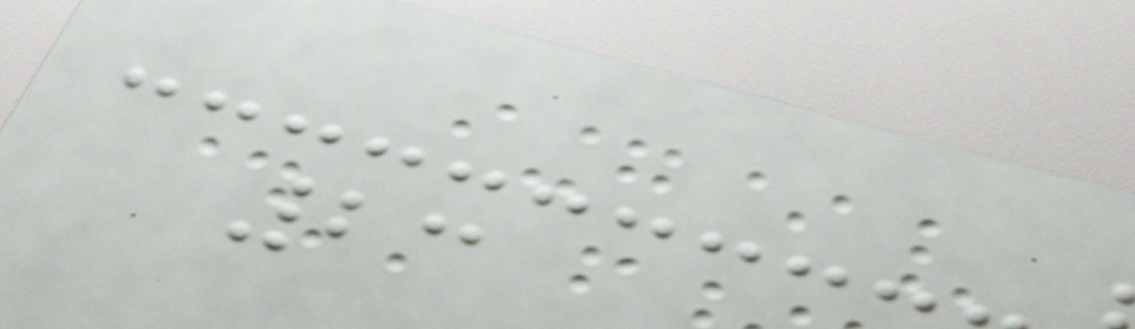23
